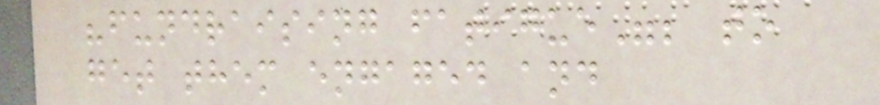"fundraising fatigue"; to
get them engaged and
